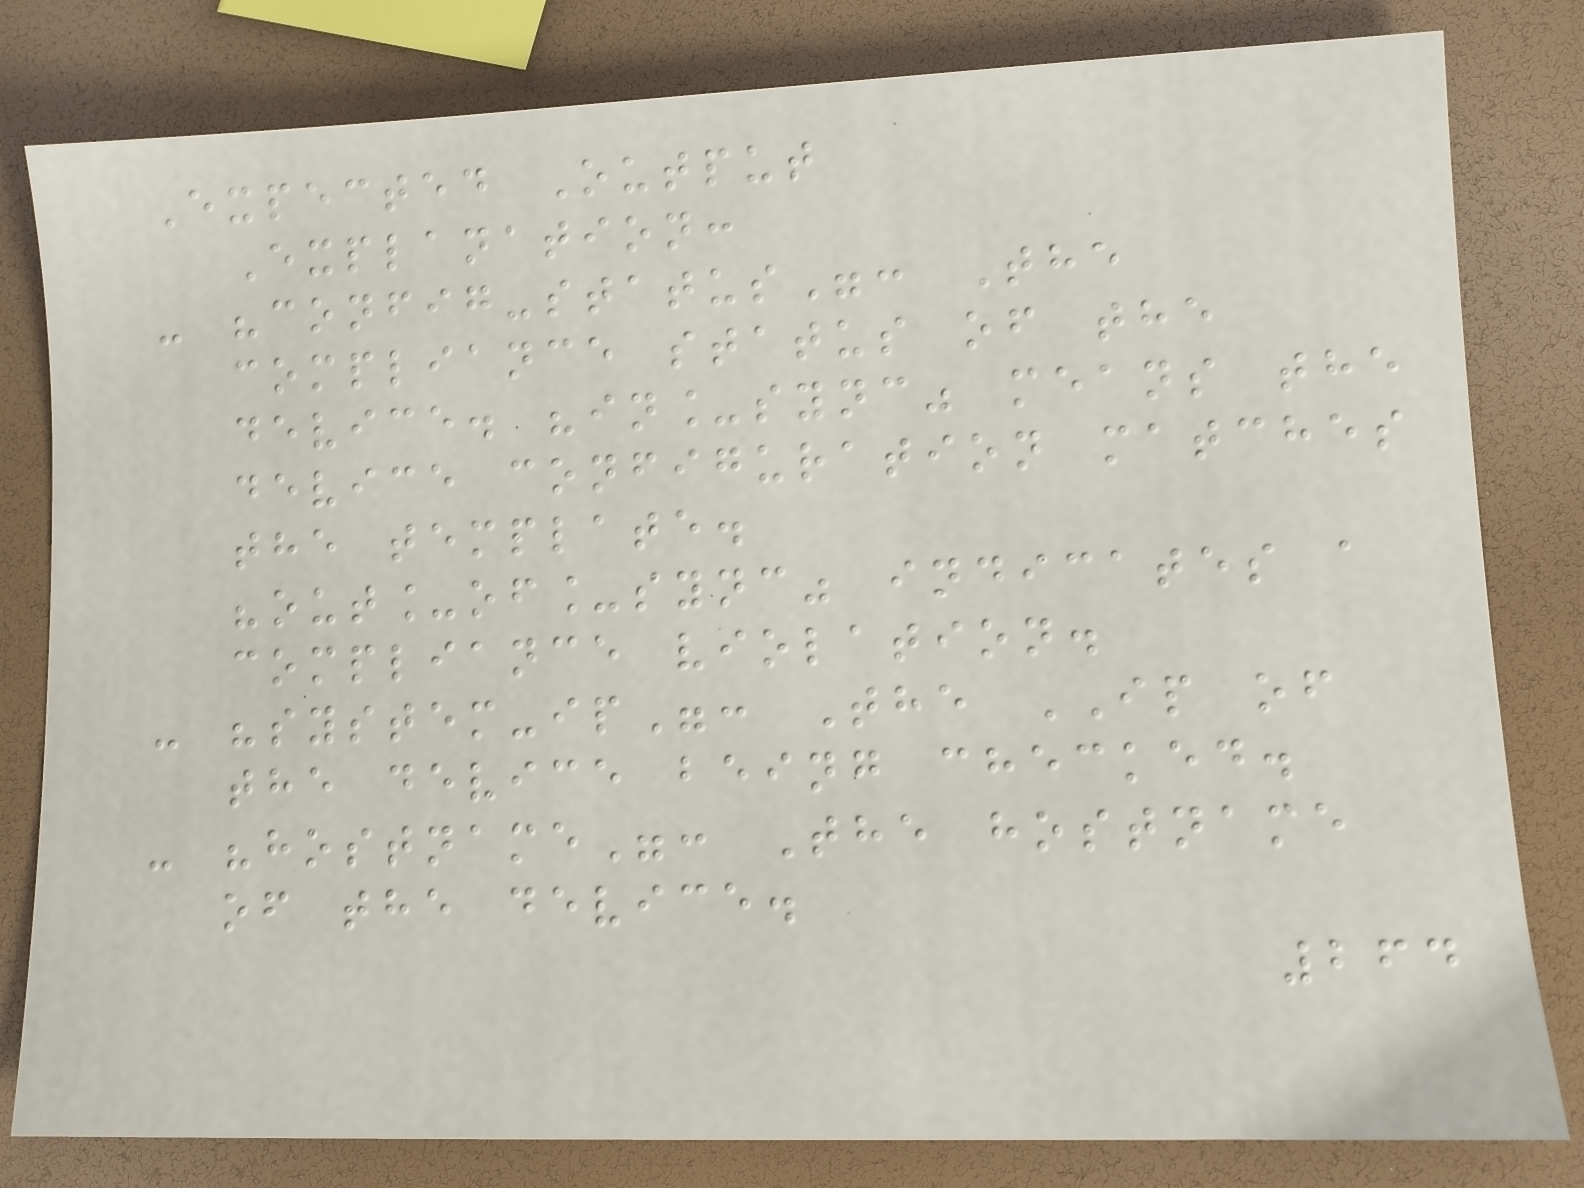Expected Output
Explanation:
- "config-status": The
compliance status of the
device. "in_sync" means the
device configuration matches
the template.
"out_of_sync" indicates a
compliance violation.
- "system-ip": The IP of
the device being checked.
- "hostname": The hostname
of the device.
264
